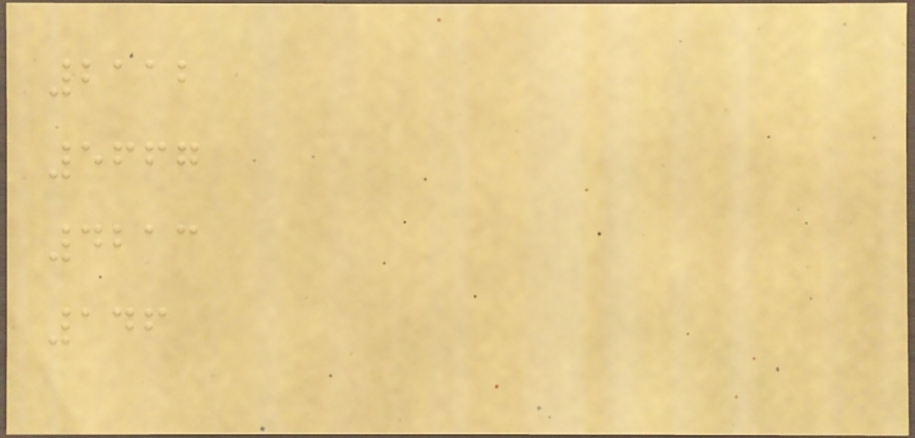2112
5667
4213
146
